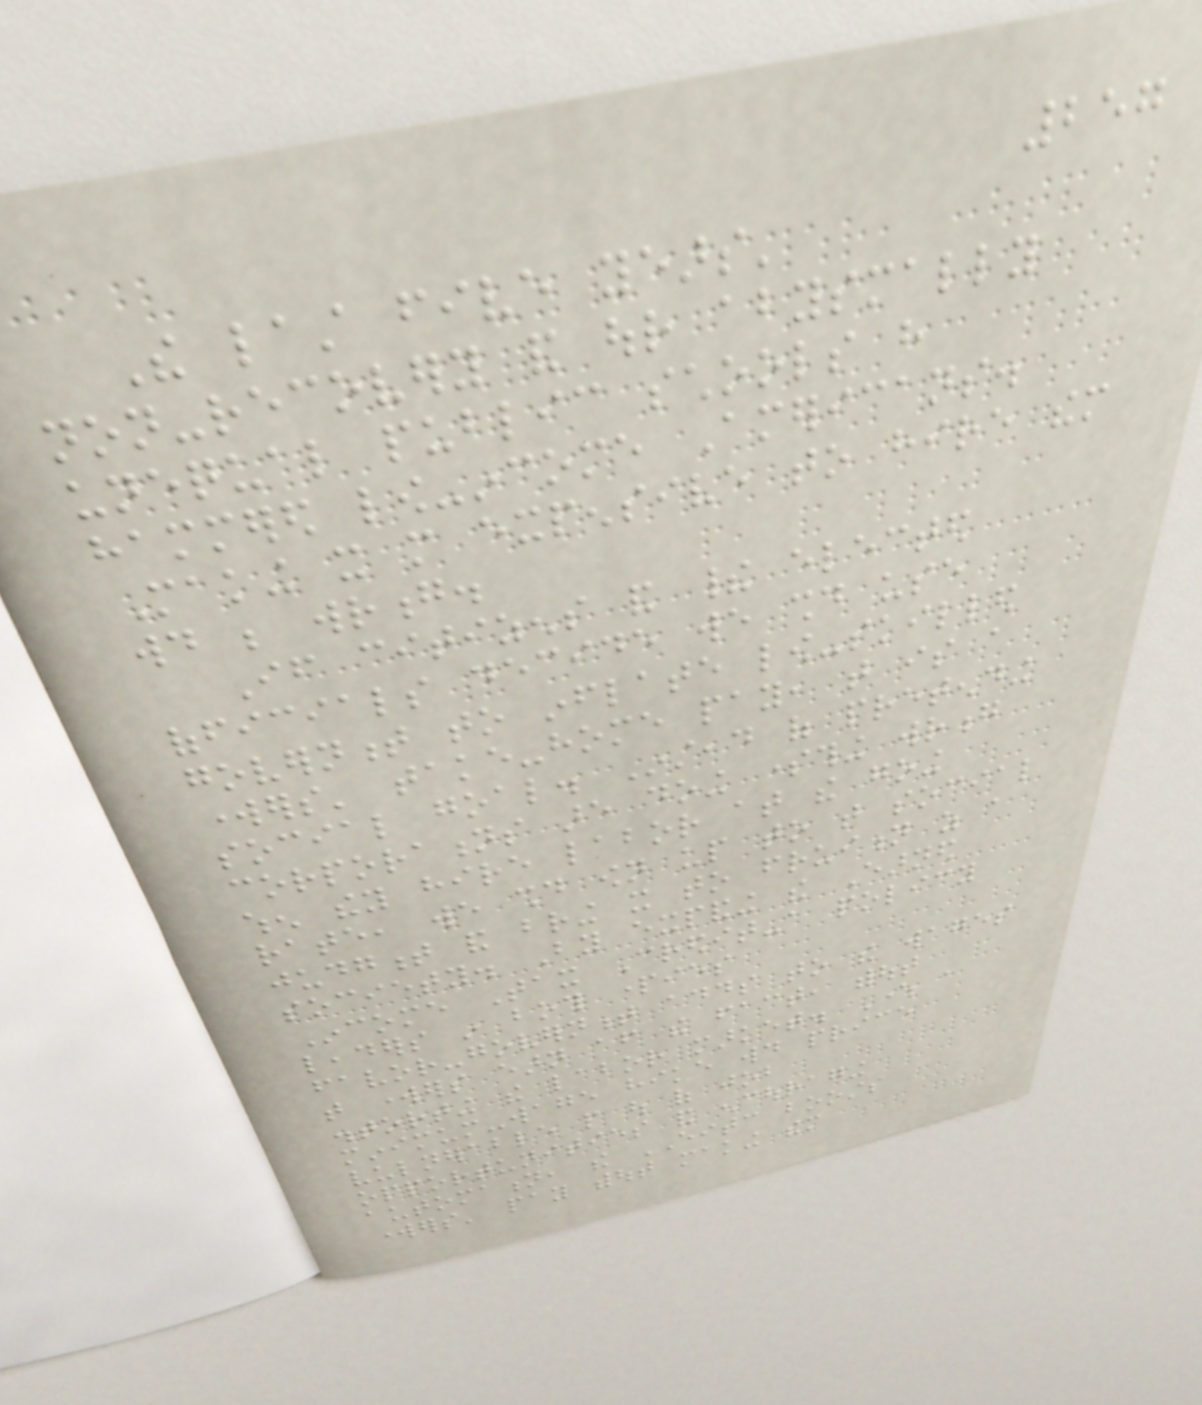257
The last five years'
non-recovery and our abysmally
unequal public schools have
hammered low-income Americans.
Making it more expensive to hire them
would be wrong.
If citizens and their elected
officials decide we should use
government to inflate low-skilled
workers' take-home pay, that is a
social goal. Instead of pretending
corporations are doing something wrong
when they hire labor at the going
rate, we should own up to that social
judgment and bring it to fruition as a
society. By expanding the Earned
Income Tax Credit-a policy
leaders in both parties
favor-government adds to the wages
that workers earn after the fact, without
distorting the labor market. Where a
minimum-wage hike would price
vulnerable people out of job
opportunities and encouraging
automation, the EITC boosts
workers' pay without making them
